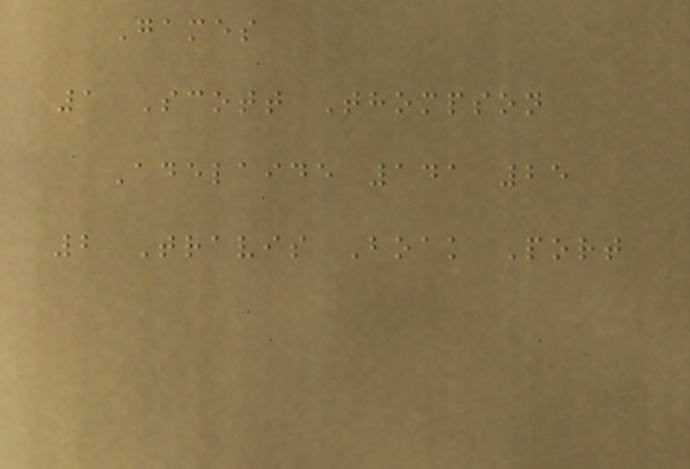Games
1 Scott Thompson
Adelaide 141 25
2 Travis Boak Port
